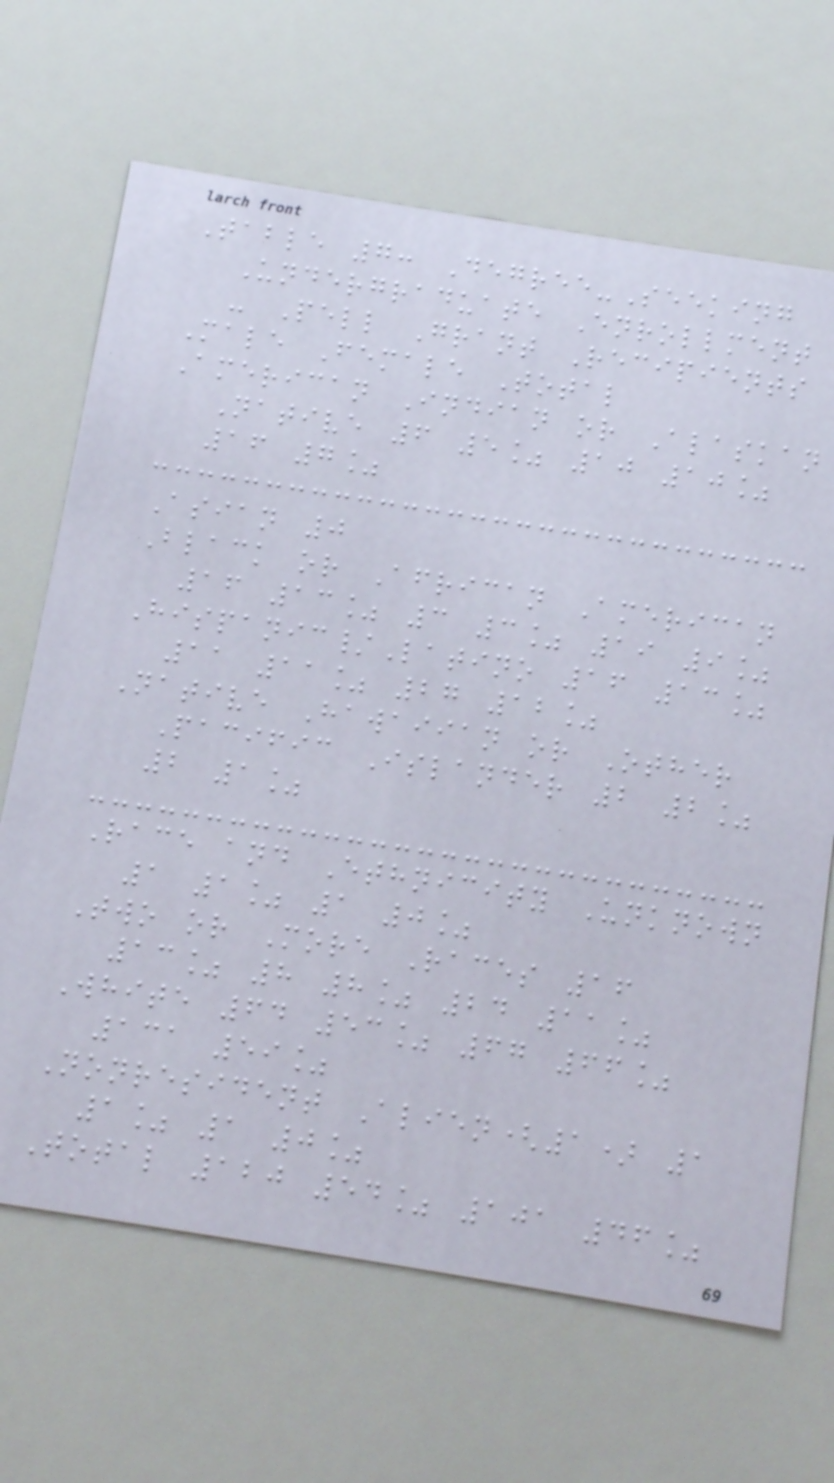Table 7: Degree-Seeking
Undergraduate Enrollment
- Pell Grant Recipients
Male Female Total
American Indian or Alaskan
Native 6 5% 10 10%
16 7%
Asian 0
Black or African American
16 13% 3 3% 19 9%
Hispanic/Latino 16 13%
11 11% 27 12%
Native Hawaiian or Other
Pacific Islander 2 2%
2 1%
Race and Ethnicity Unknown
1 1% 1 0%
Two or More Races 16
13% 8 8% 24 11%
White 64 53% 67 66%
131 59%
Nonresident Alien(1) 1
1% 1 0%
Total 120 54% 101 46%
